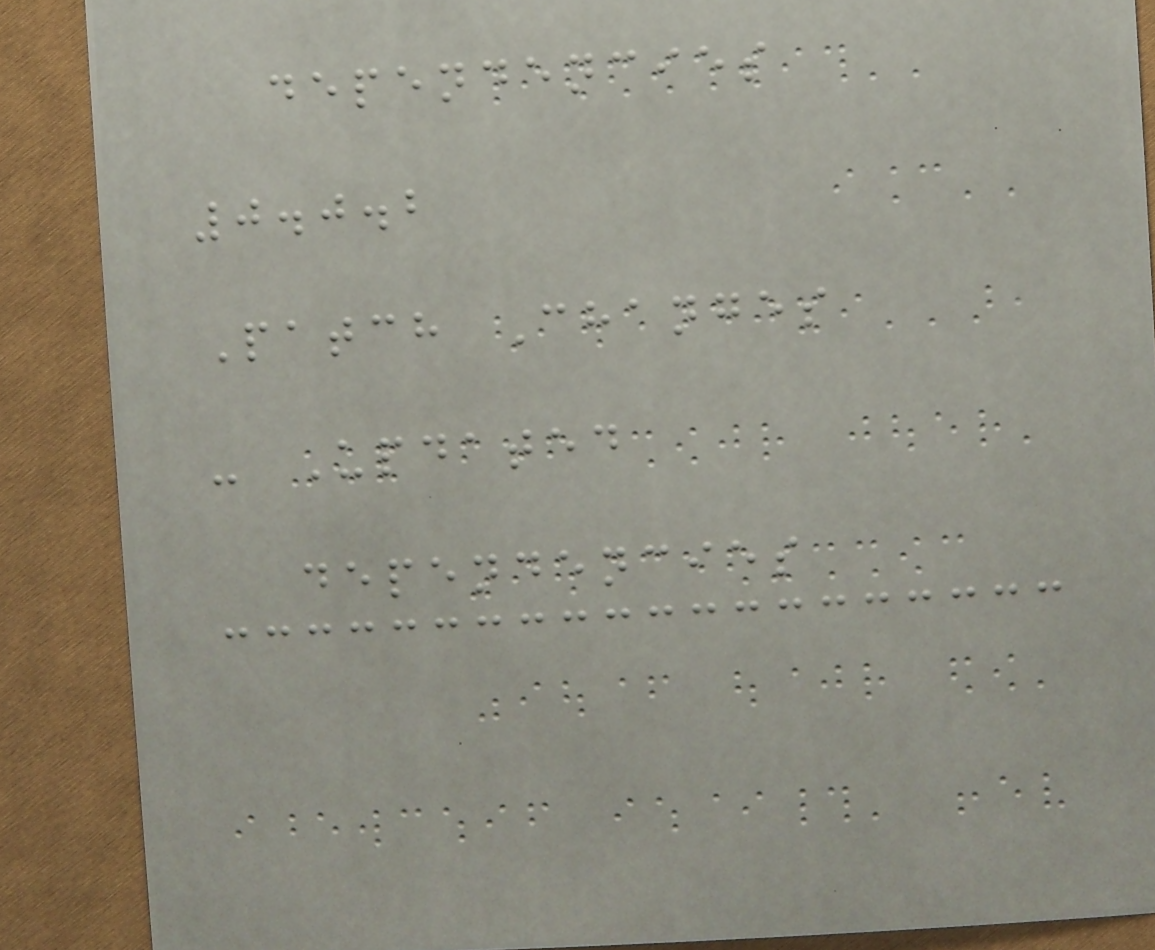dependencies
0.0.2
Patch Changes
- Updated
dependencies
